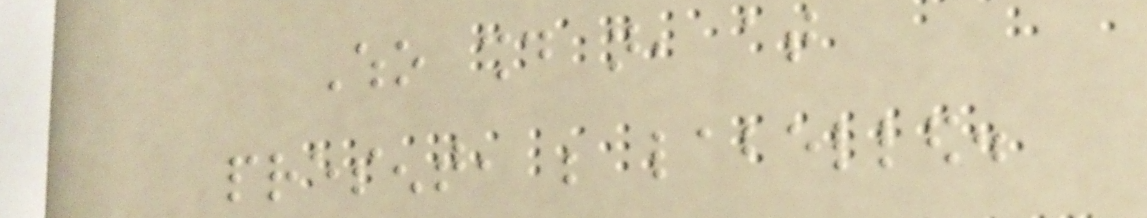Who should not, at
present, be labelled.
